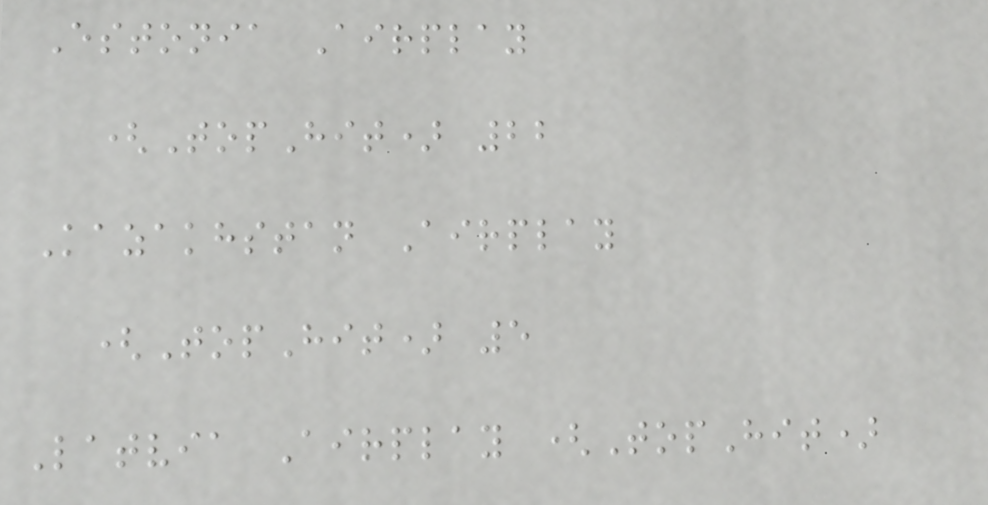Estonia Airplay
(TopHit) 22
Kazakhstan Airplay
(TopHit) 5
Latvia Airplay (TopHit)
